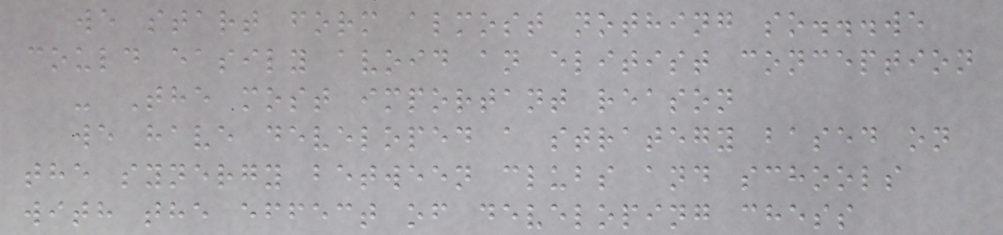we start form almost nothing so...we
could easily avoid an elitist conception
- The most important reason
we have developed a strategy based on
the synergy between clubs and schools
with the effect of developing chess
